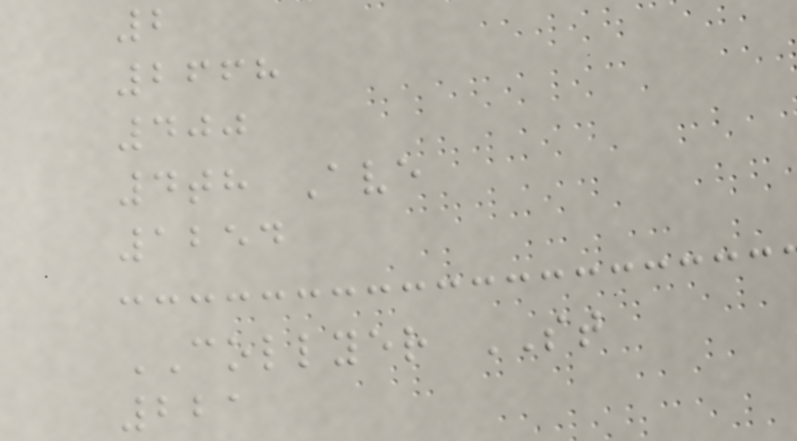2
2668
400
4th Ave
1254
COLLYER ST
221
